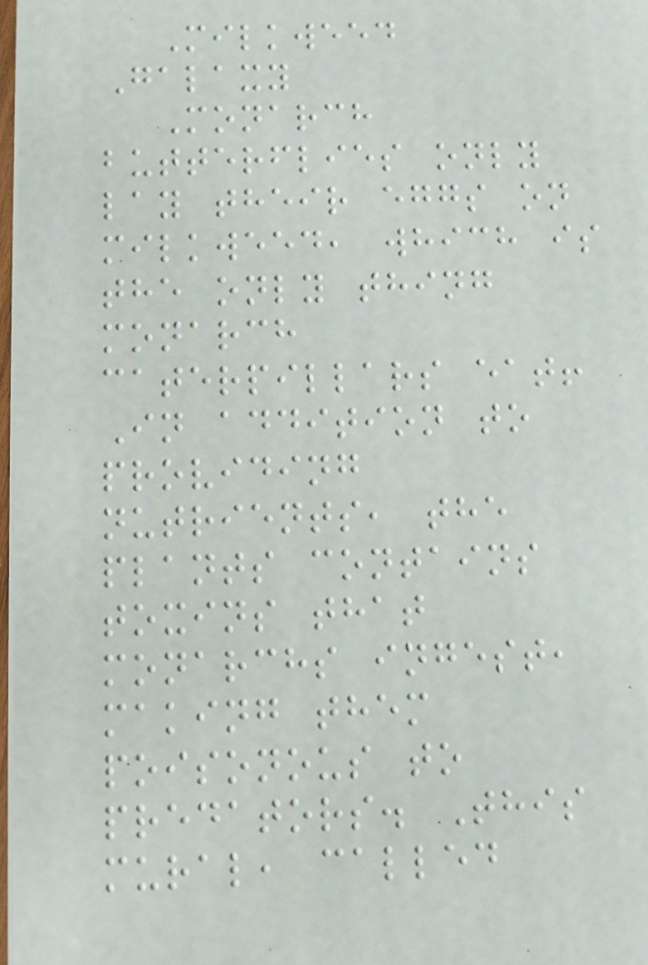Milkweed
Galaxy
Monarch
butterflies only
lay their eggs on
milkweed, which is
the only thing
monarch
caterpillars eat!
In addition to
providing
nutrients, the
plants contains
toxins that
monarchs ingest,
making them
poisonous to
predators. This
mural, called
